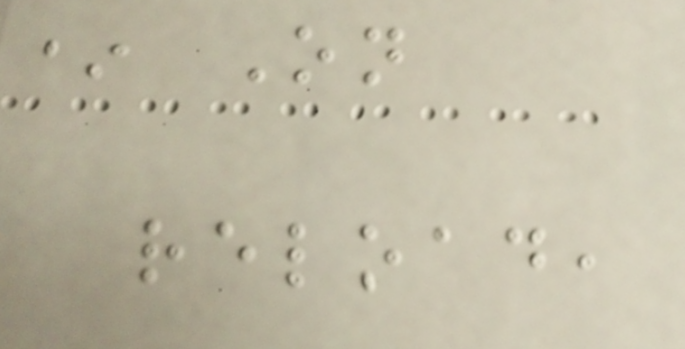* On
reload,
